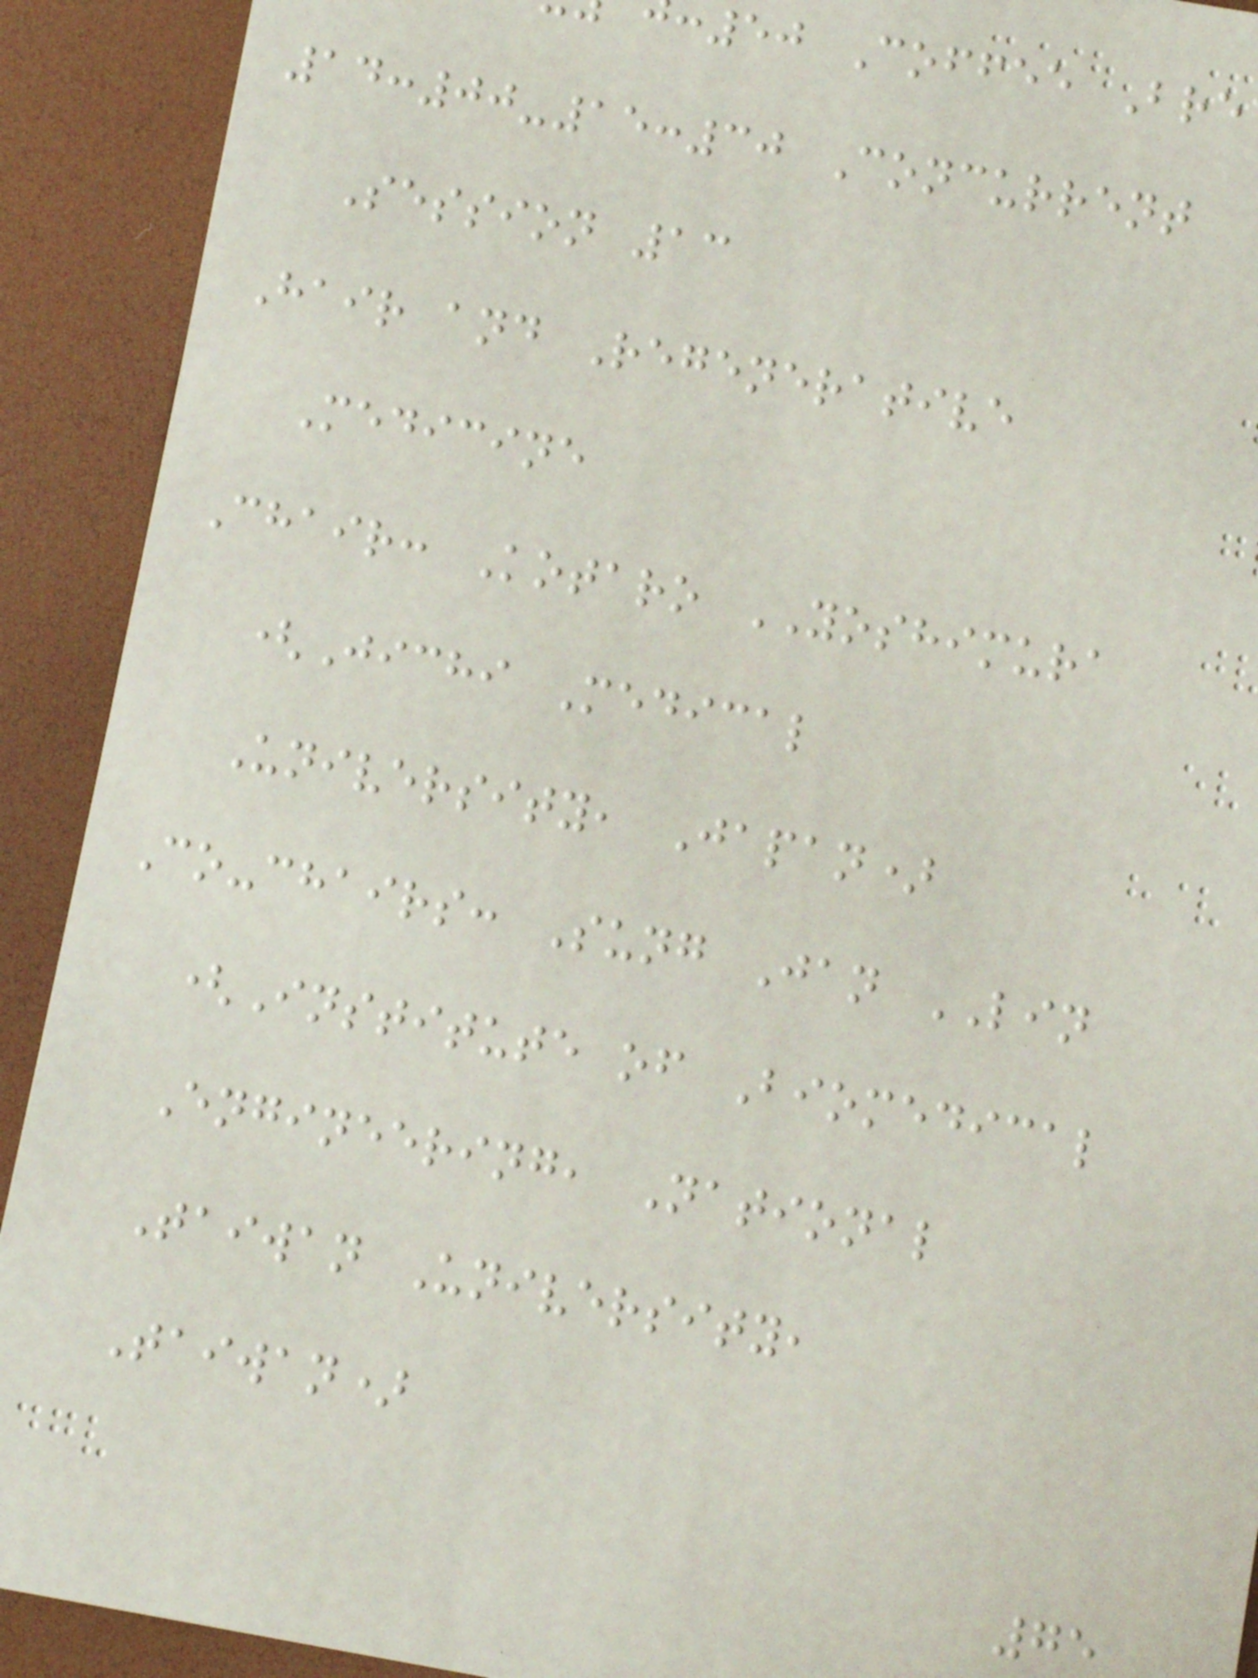50 Coffee Bre
14:00-15:30 Concurrent
Session 13
Hair and Regenerative
Medicine
Chair: Kotaro YOSHIMURA
(Jichi Medical
University, Japan)
Co-chairs: Sung Jan LIN
(Institute of Biomedical
Engineering, National
Taiwan University,
Taiwan)
75
